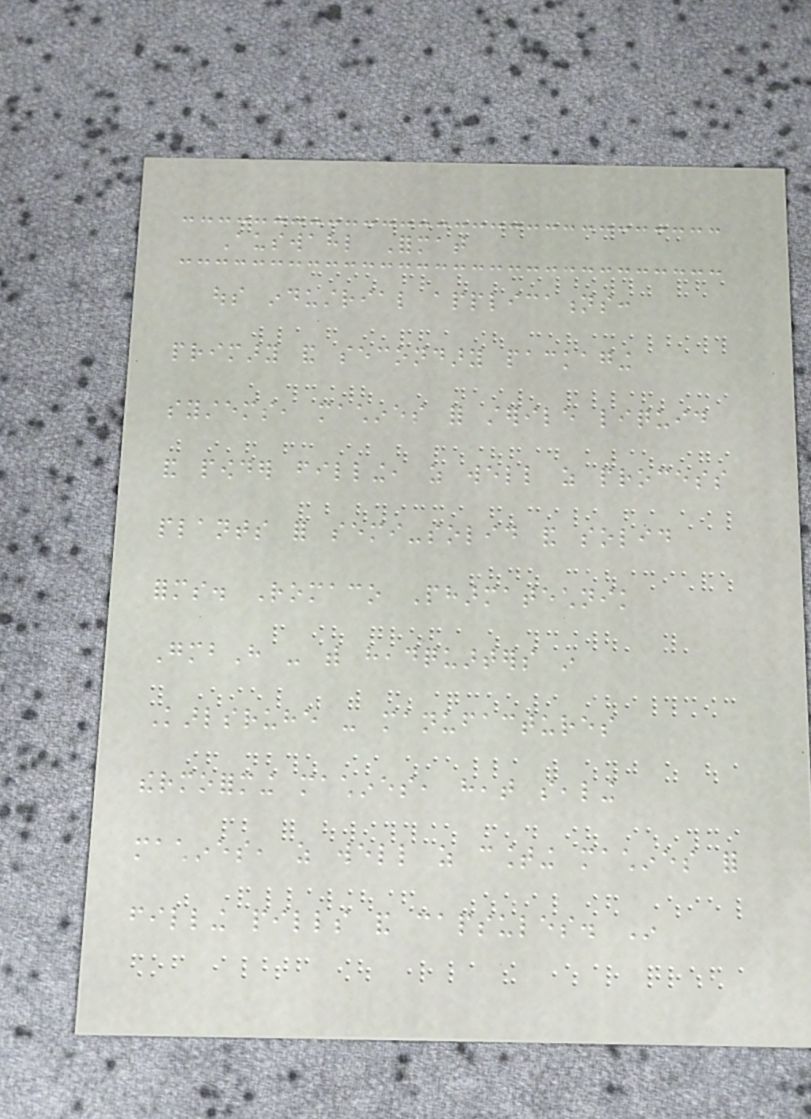Auswahl Format
ous industrial applications:
primary and secondary packaging
systems, machines for sterile liquid
and powder filling, as well as process
plants for semi-solid and solid
forms. Romaco Pharmatechnik
GmbH - with headquarters in
Karlsruhe - manufactures
thermoforming machines, heat sealing
machines, as well as counting machines for
filling pills and capsules. In
